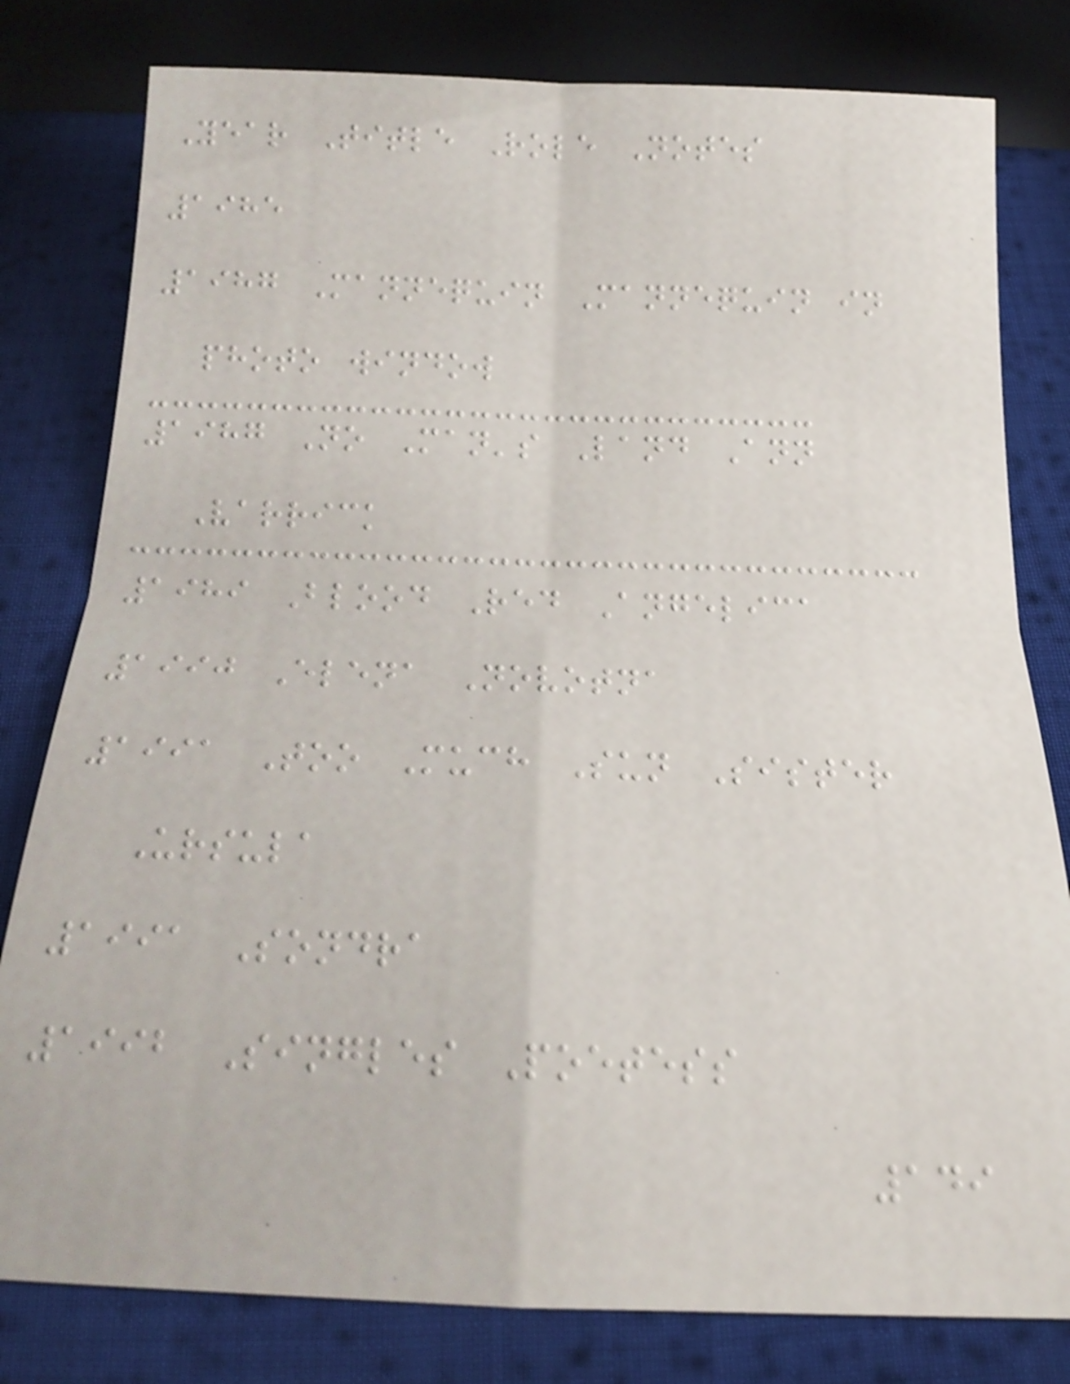Year Title Role Notes
1985
1987 Mannequin Mannequin in
photo window
1987 No Man's Land Ann
Varrick
1989 Blood Red Angelica
1990 Elena Novotna
1991 Too Much Sun Sister
Ursula
1991 Sondra
1992 Singles Poetess
149
